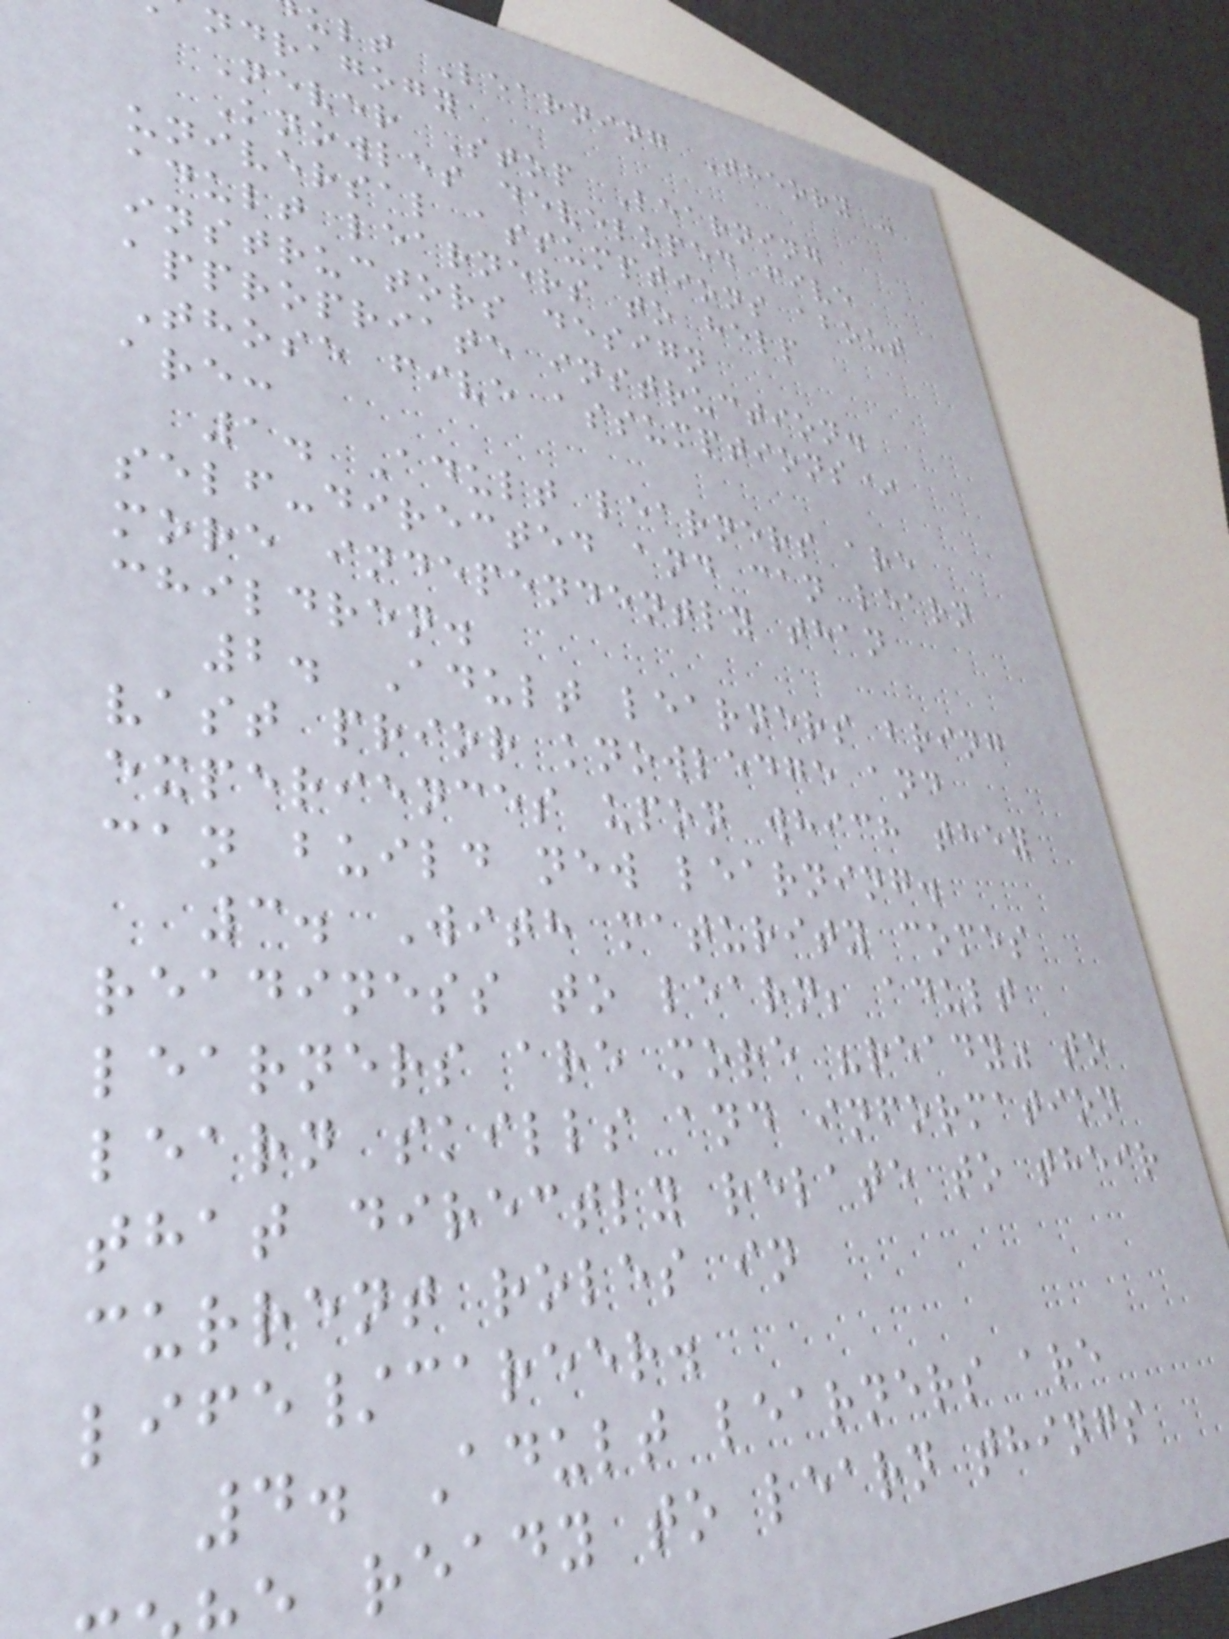ult Learning Theory -
ndragogy
Never Stop Learning
Knowles developed five
universal assumptions about
adult learners to help
instructors design
appropriate instruction.
Those five assumptions*
are:
1. Adult learners are
self-directed and can learn
more independently than
children.
2. Adult learners bring
vast prior knowledge and
experiences upon which they
can build new learning.
3. With maturity comes
readiness to learn; adult
learners are more "ready" to
learn skills and information
that directly relate to their
current roles in
life/career.
4. Adult learners are
ready to learn things
